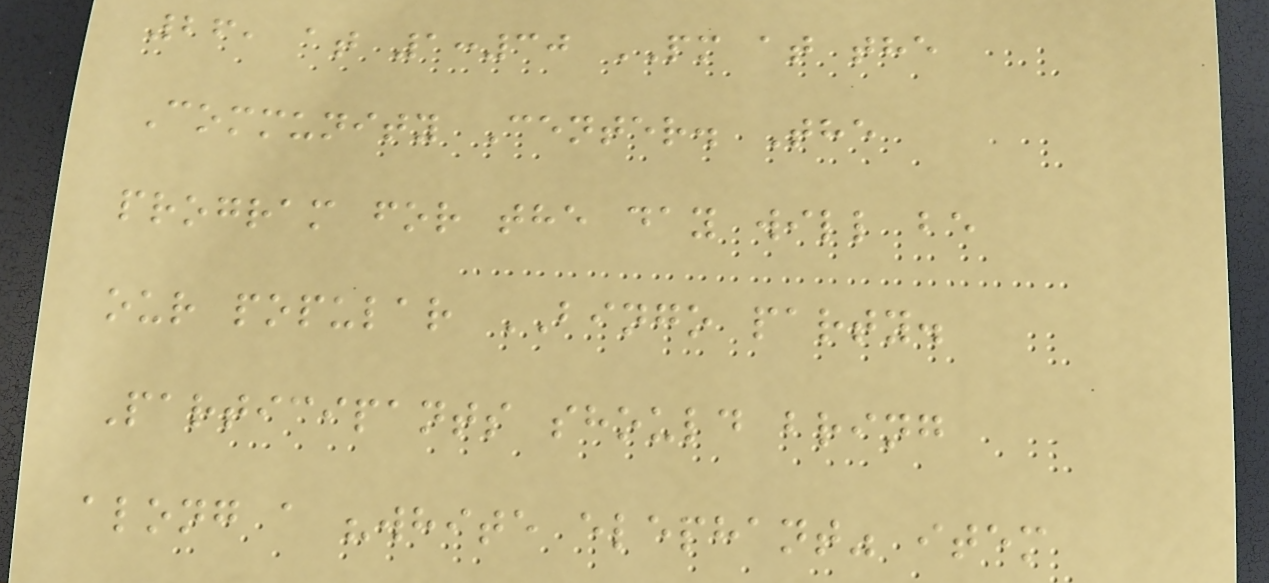26, at 1:30 PM at the
Community Center. The
program for the day will be
our popular BINGO party.
Participants should bring
along a "white elephant" item
